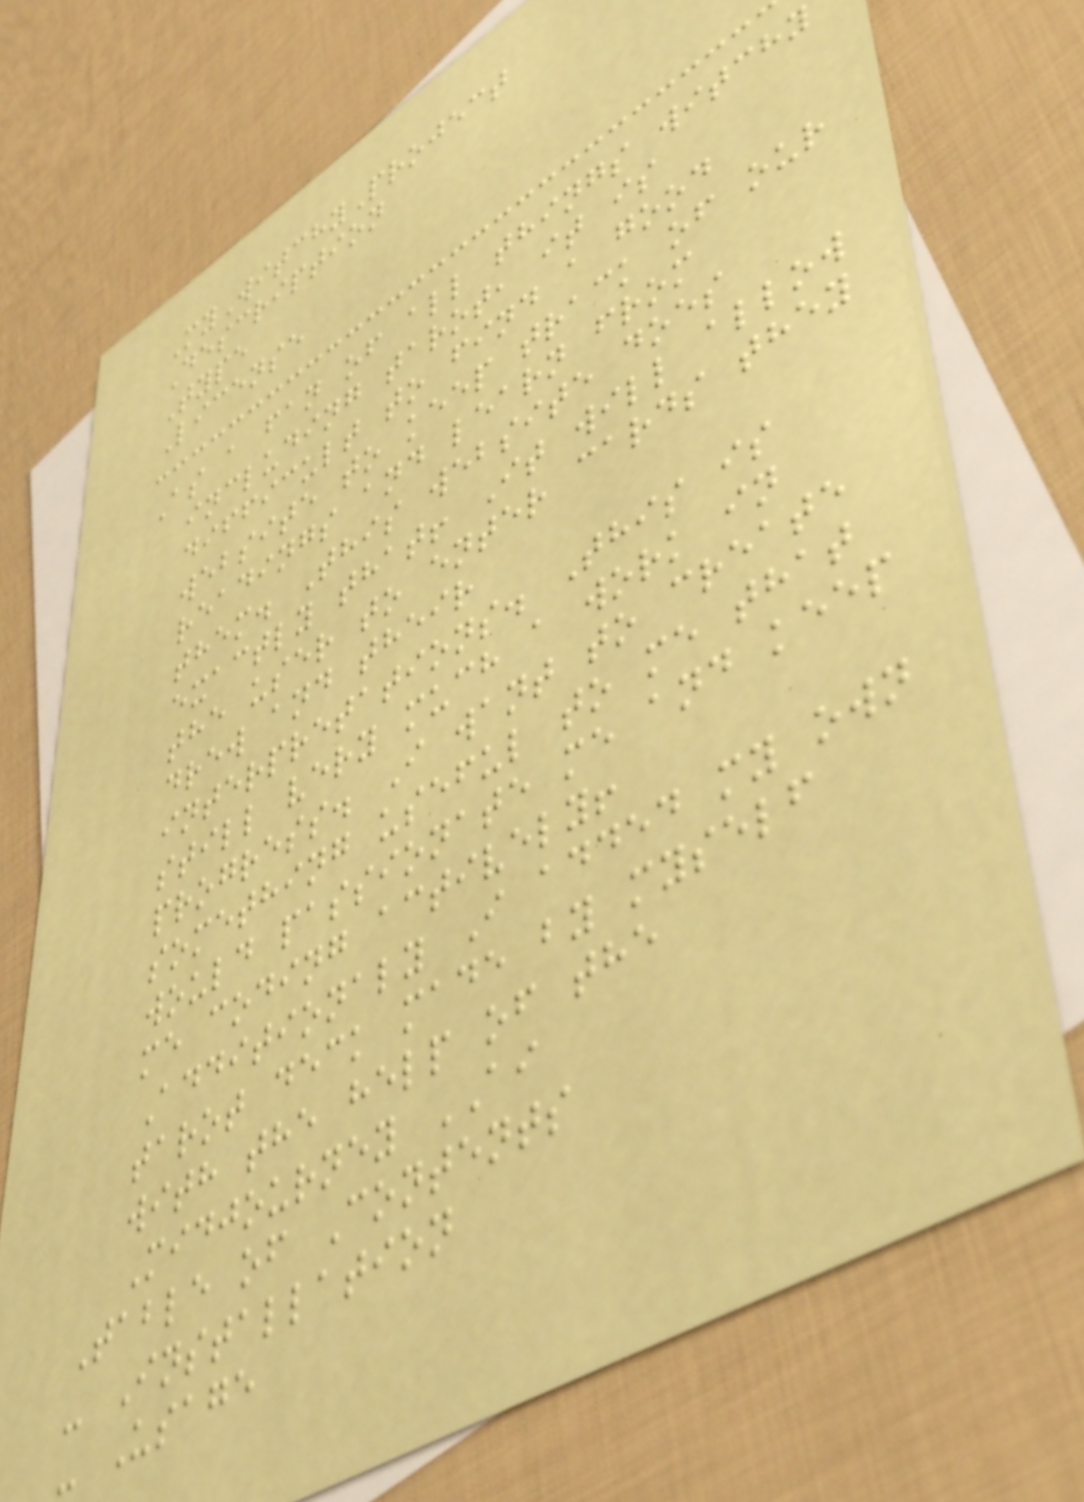MyWitchyProject
Description
Type
License
As a fan of all things witchy
including tarot, it is
difficult to find a good
website to keep track of our
readings and learn from
them. This website does
exactly that! It will allow
the user to enter cards they
drew and their
interpretations. This is
still very much a work in
progress. I want to create
something useful to me that
would passionate me and keep
me coding actively!
Additionaly I added my own
tarot deck made by myself
with the help of the
Midjourney AI
Table of Contents
- Installation
- Usage
